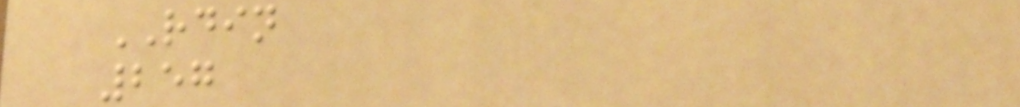RDIN
257
